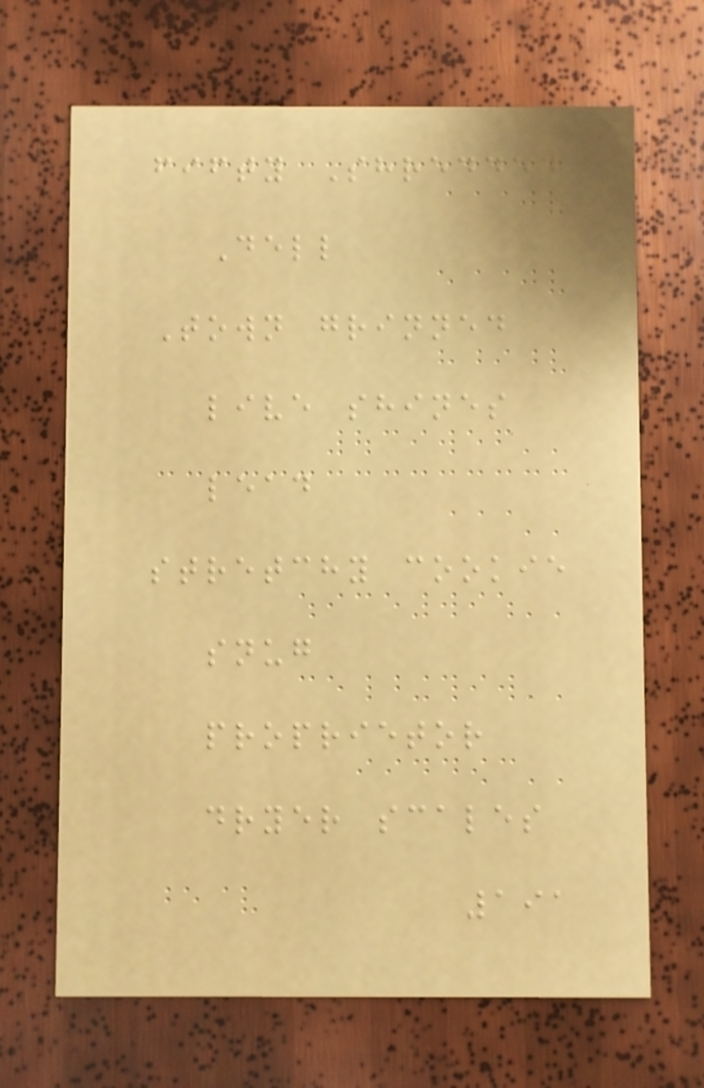fifty Shredded
Dell
Town grinned
live shines
lead
stretchy cookie
snug
proprietor
dryer scales
191
